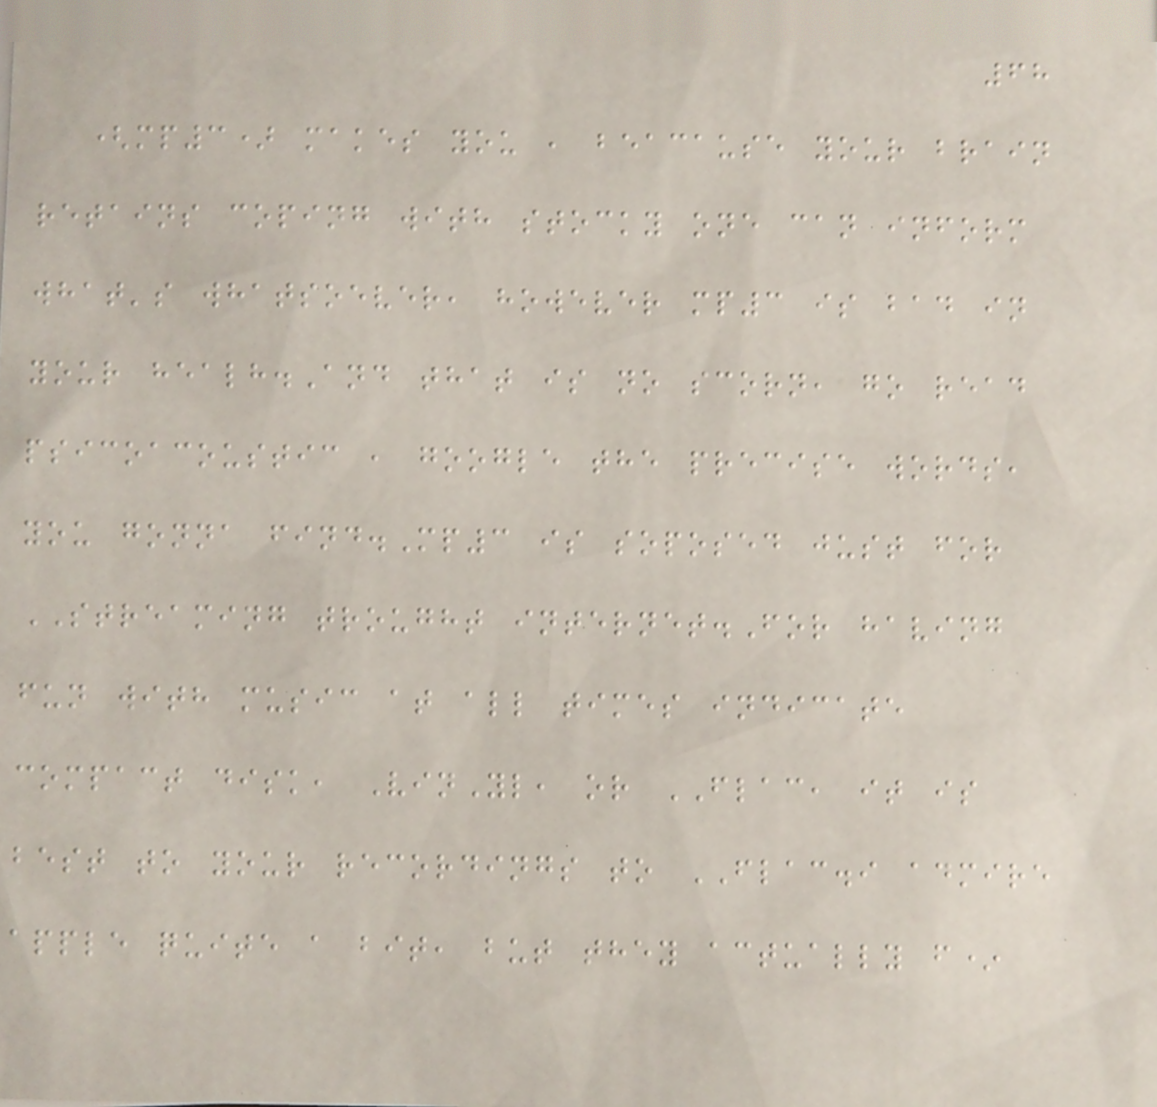68
(mp3) makes you , beacause your brain
retains coping with stocky one can inform
what's whatsoever, however mp3 is bad in
your healh.And that is no scorn, go read
psicoacoustic , google the precise words,
you gonna find.Mp3 is soposed just for
STREAMING trought internet.For having
fun with music at all times indicate
compact disk, VinYl, or FLAC, it is
best to your recordings to FLAC.i admire
apple quite a bit, but they actually f*
